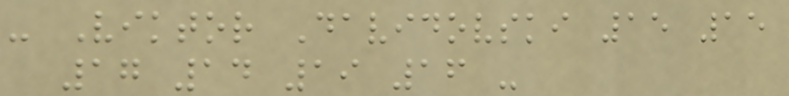- Viktor Davidovski 15 15
17 14 19 16 -
